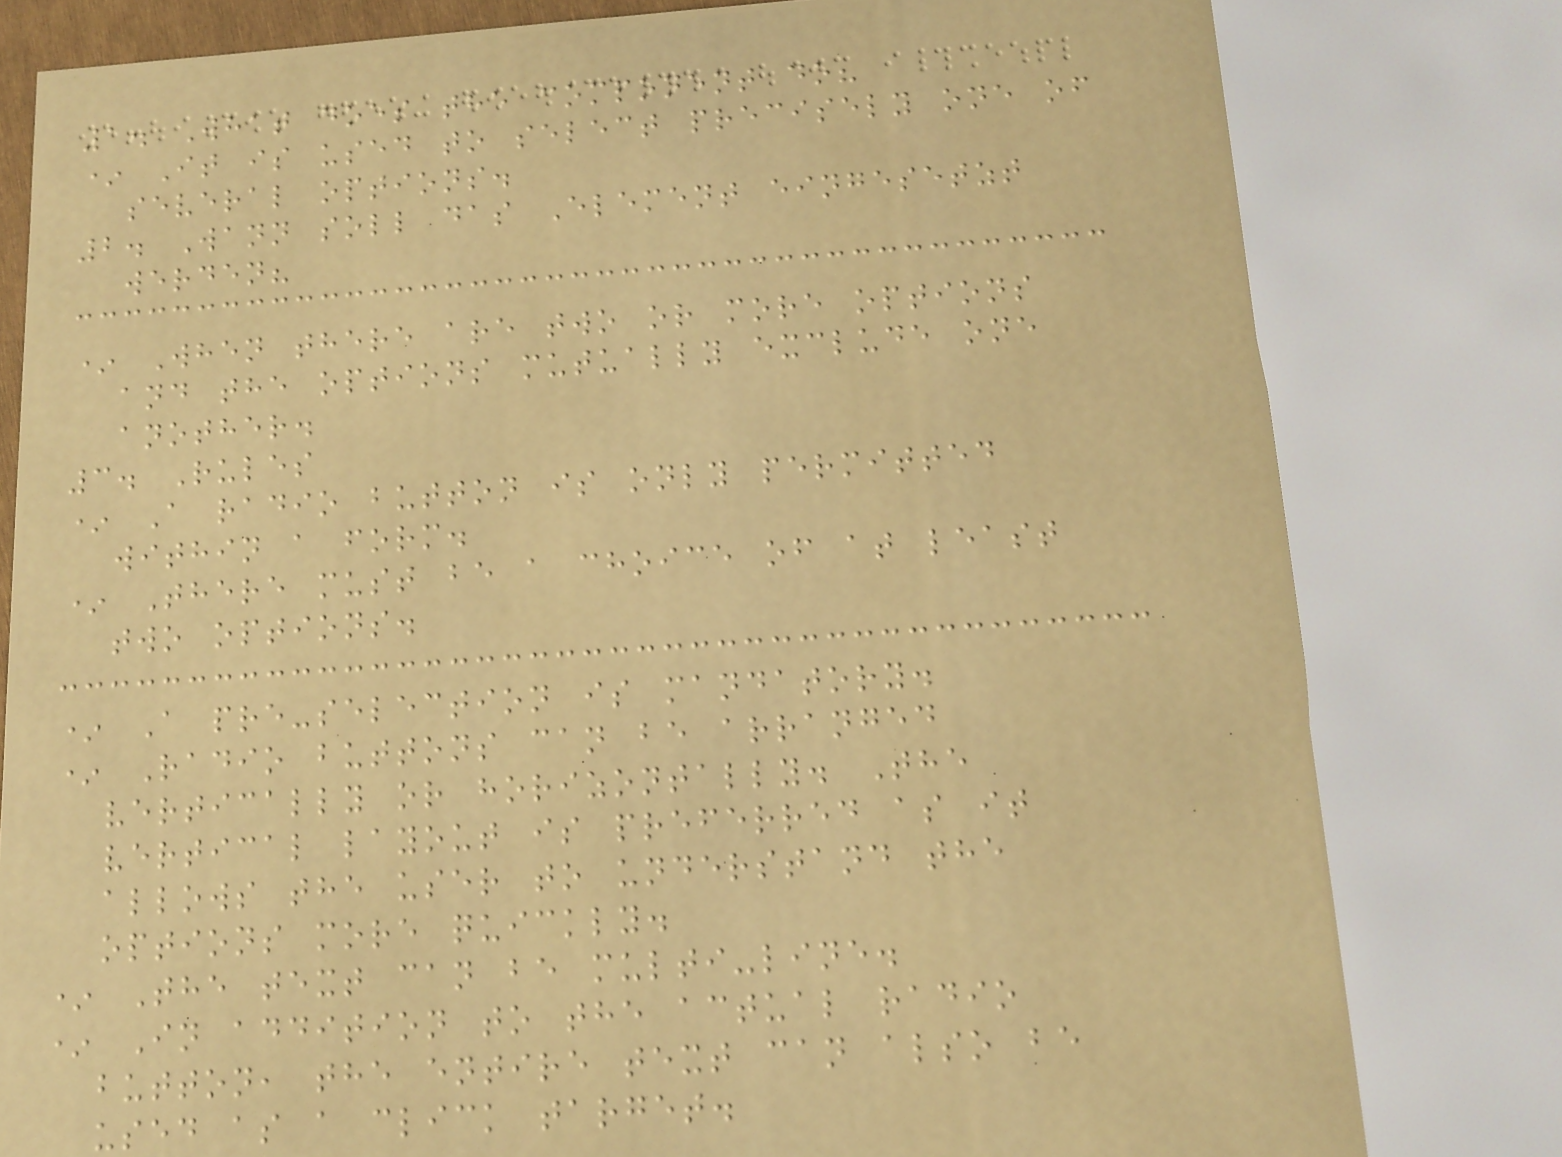1. What does the component do?
* It is used to select precisely one of
several options.
2. Wann soll das Element eingesetzt
werden?
* When there are two or more options
and the options mutually exclude one
another.
3. Rules
* A radio button is only permitted
within a form.
* There must be a choice of at least
two options.
* A pre-selection is mandatory.
* Radio buttons can be arranged
vertically or horizontally. The
vertical layout is preferred as it
allows the user to understand the
options more quickly.
* The text can be multi-line.
* In addition to the actual radio
button, the entire text can also be
used as a click target.
